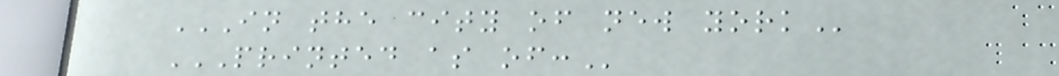IN THE CITY OF NEW YORK
PRINTED AS OF:
